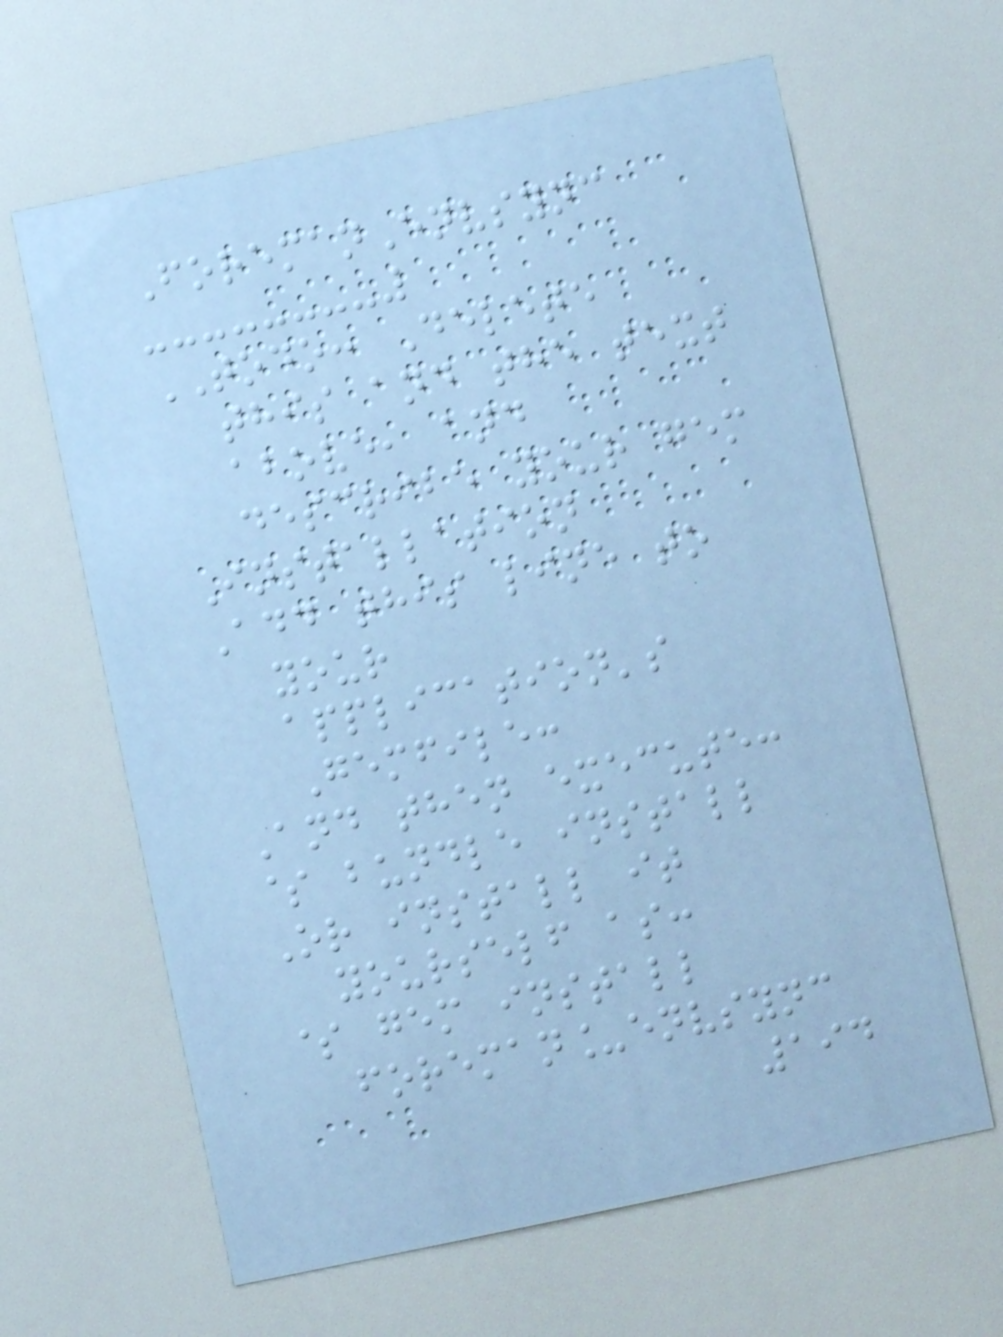ForemanEnvsync
TODO: Delete
this and the text
above, and
describe your gem
Installation
Add this line to
your
application's
Gemfile:
And then execute:
$ bundle install
Or install it
yourself as:
$ gem install
foreman_envsync
194
